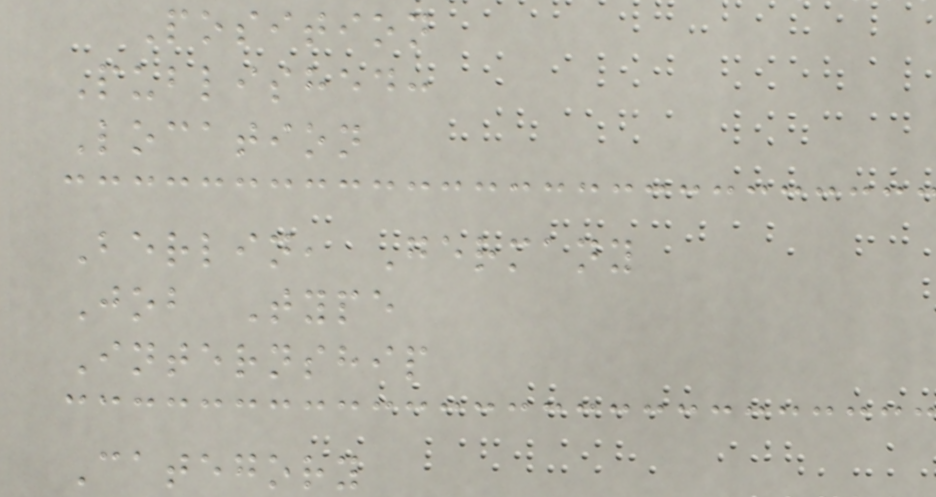Position
Published:
Location
Berlin, Germany
Job Type
Internship
Category
